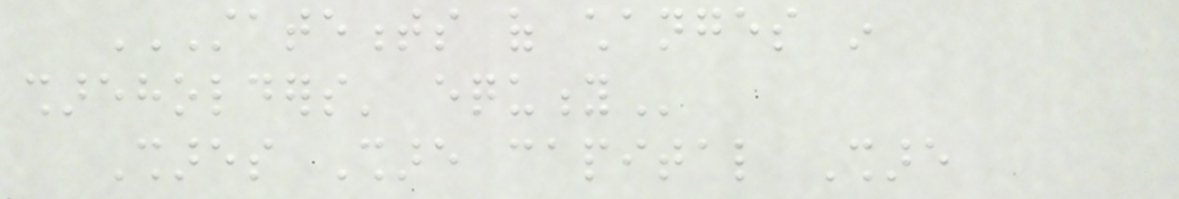STATEMENTS OF CHANGES IN
SHAREHOLDERS' EQUITY
Shares Share capital Share
